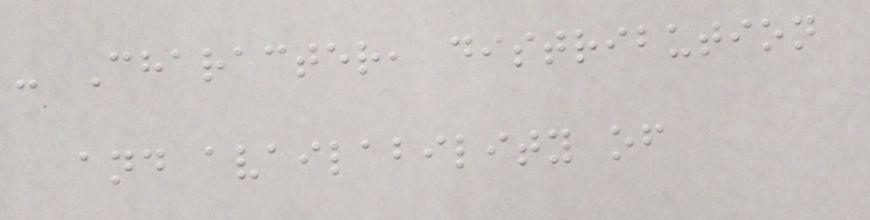- Character, distribution
and availability of
